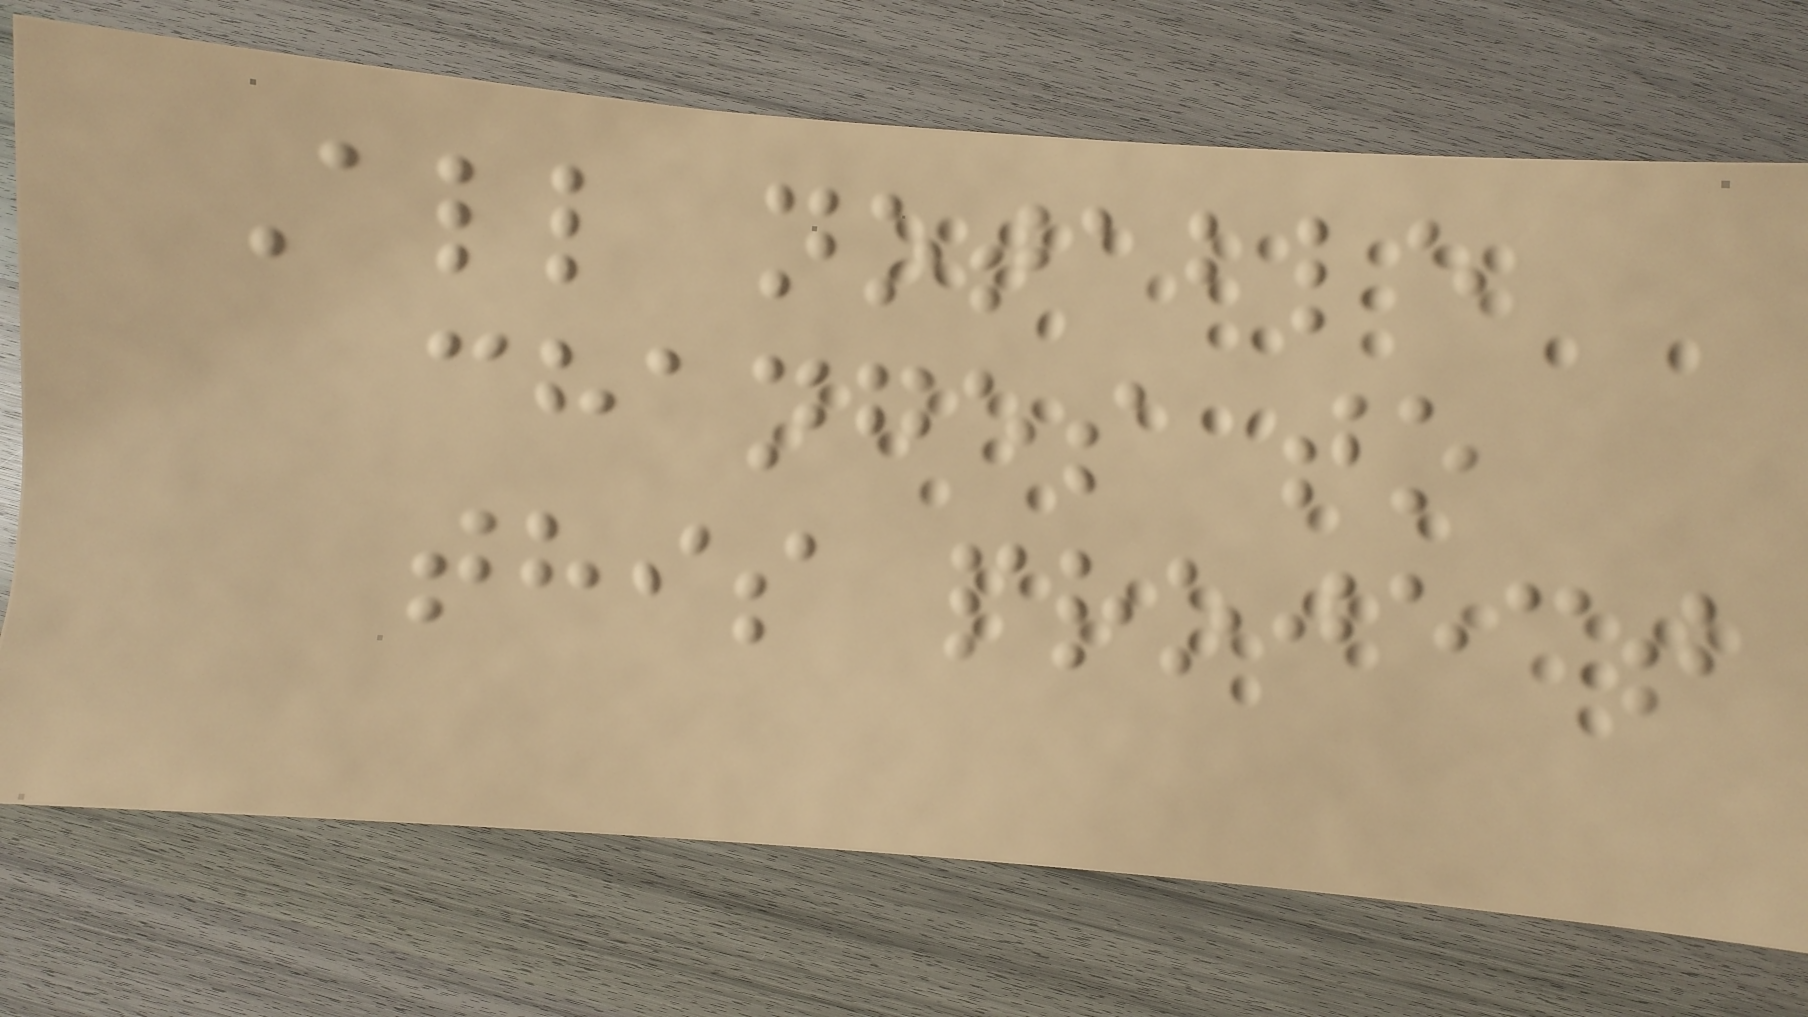All notable
changes to
this project
